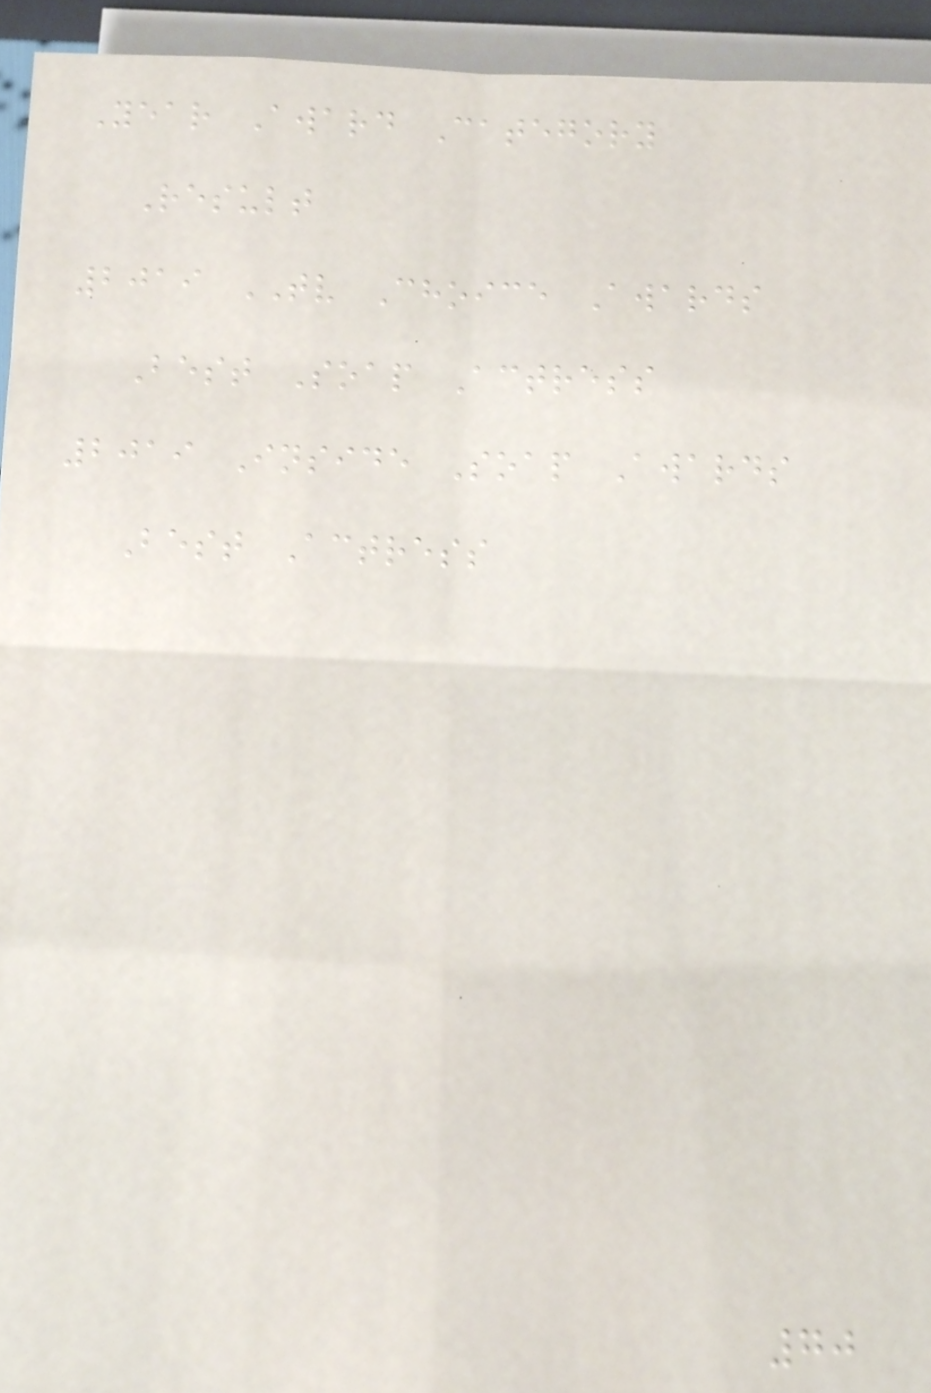Year Award Category
Result
2019 TV Choice Awards
Best Soap Actress
2019 Inside Soap Awards
Best Actress
70
